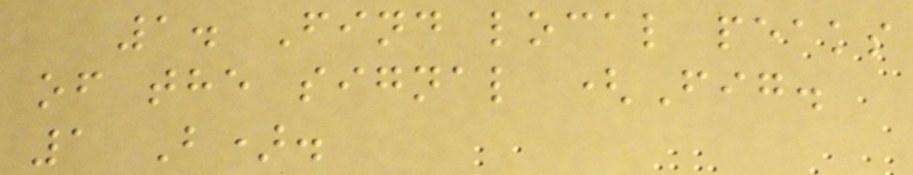1. Find local peaks
of the signal (Fig.
1 B).
